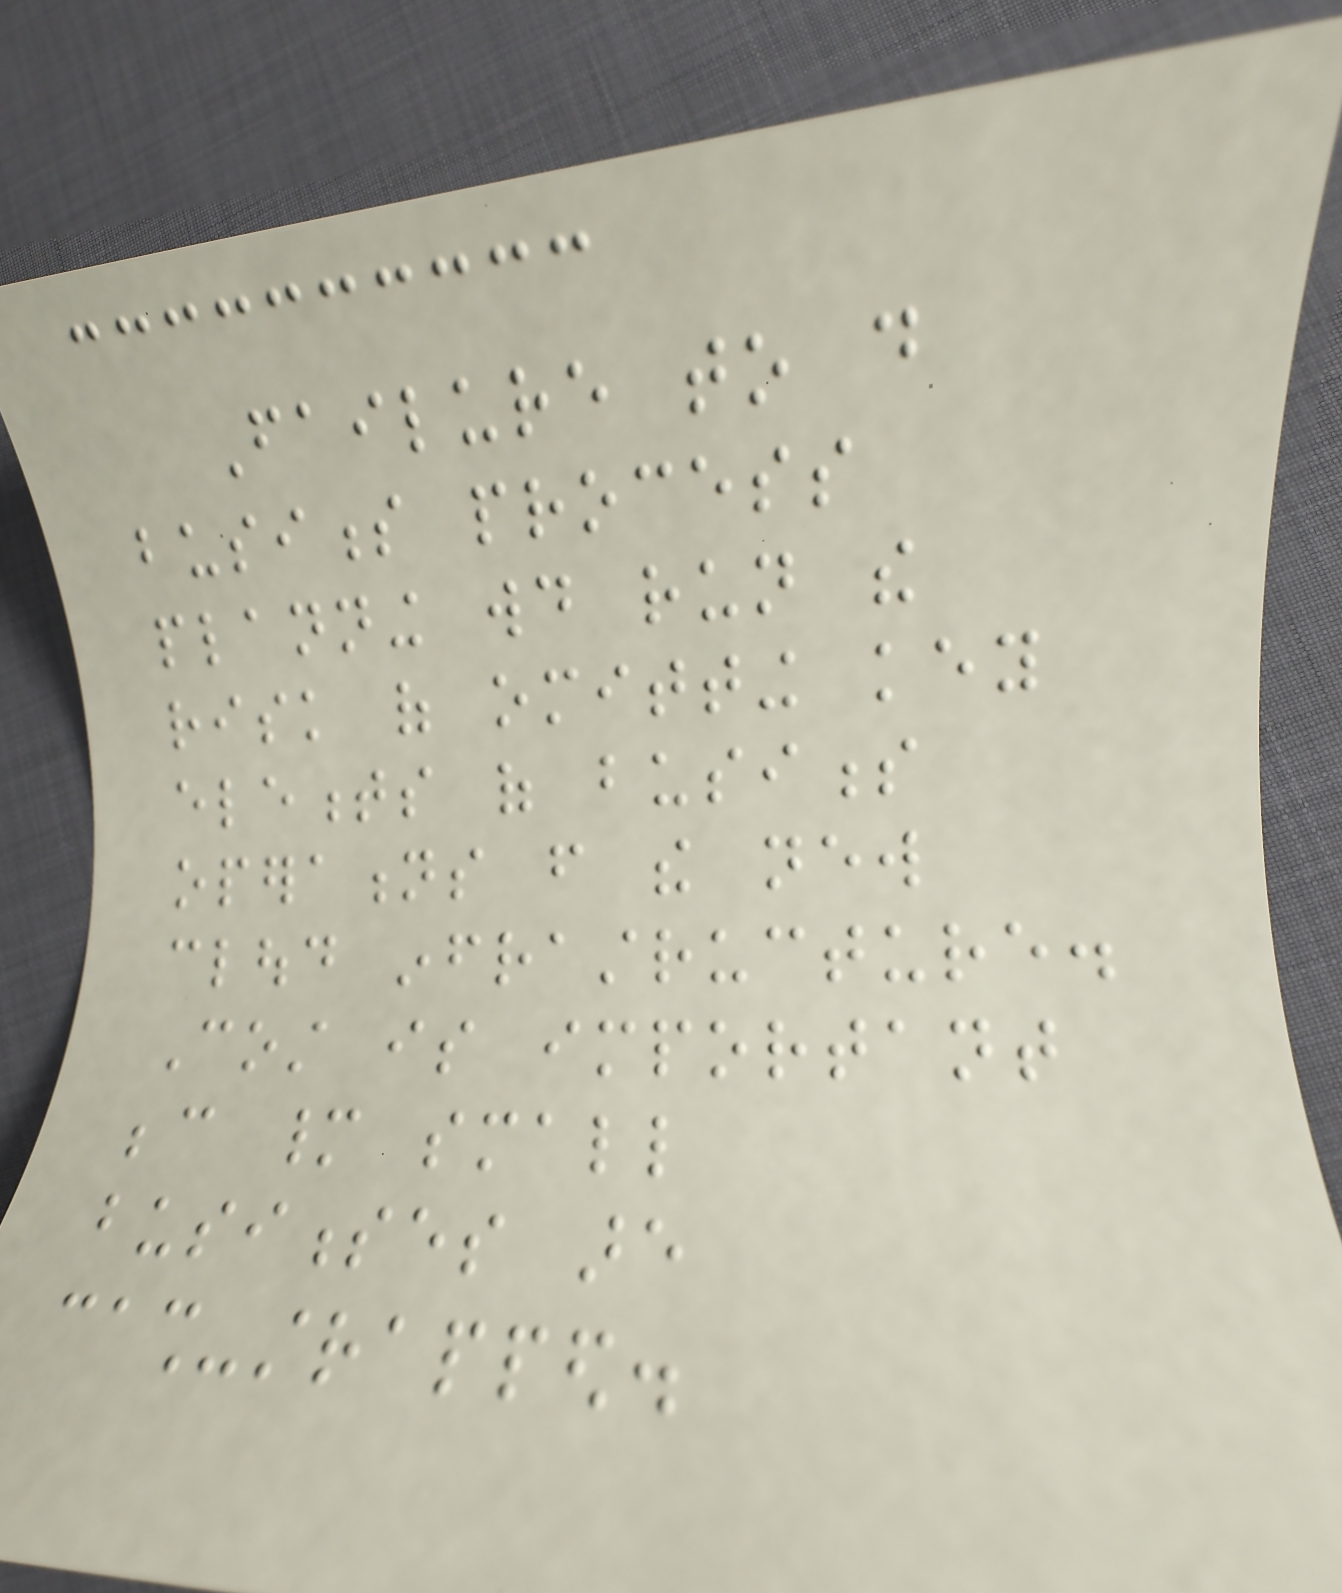Failure to do
business process
planning would run the
risk of omitting key
elements of business
operations from the new
cloud infrastructure.
Cost is important
because many small
businesses are
cash-strapped.
